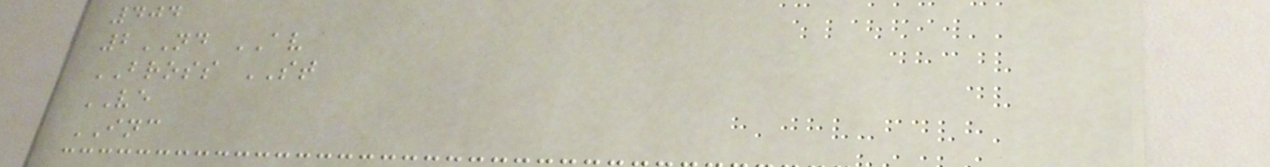404
2ND AV
BROSS ST
VE
INC
